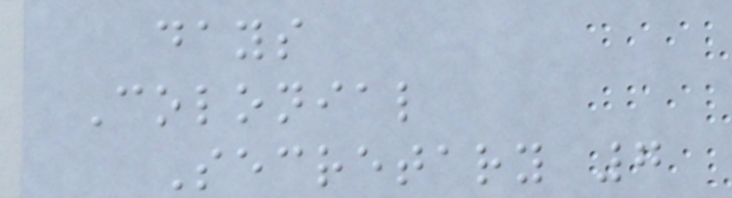days
Colonial
Secretary 7
